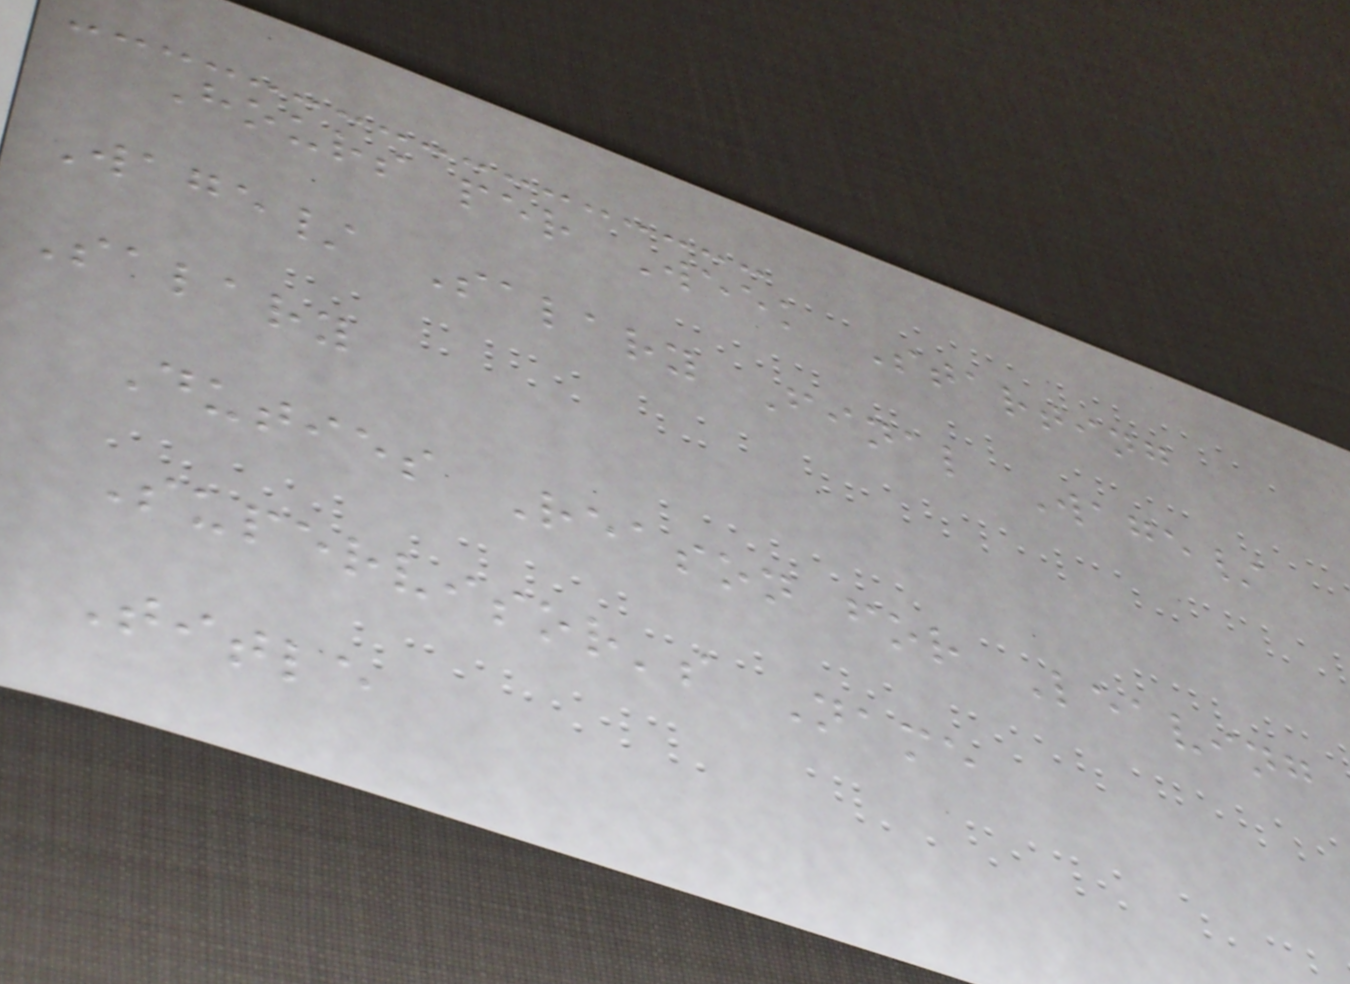Hours per Week Starting
Wage/ Salary Final Wage/
Salary
Duties Reason for Leaving
Supervisor's Name
Title
